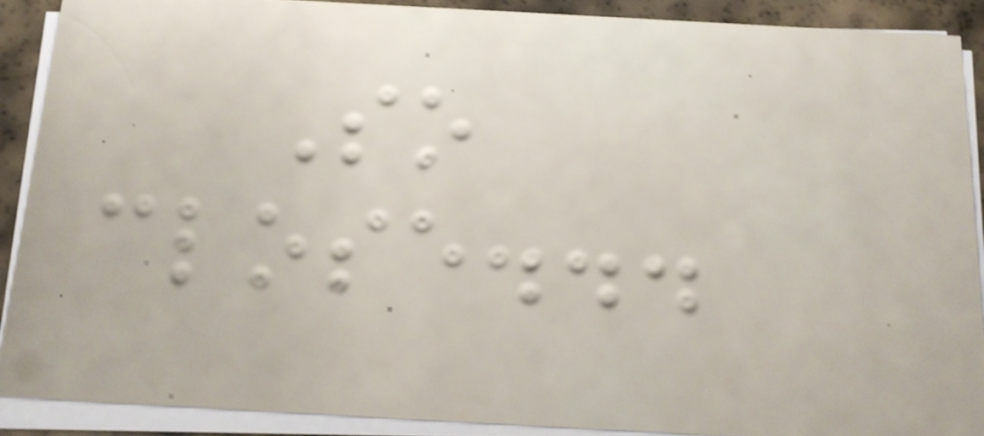So
close...
